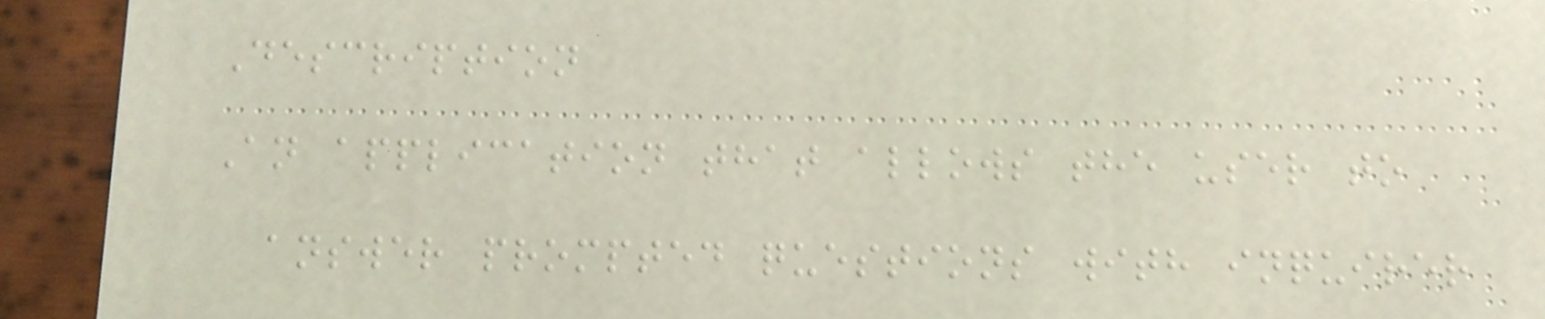Description
An application that allows the user to
answer prompted questions with inquirer
